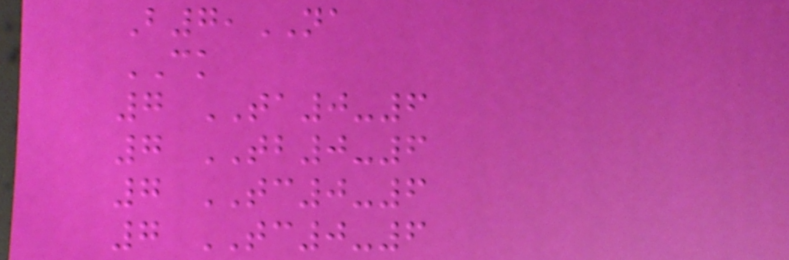B7,NA
CK
7 TA0-6
7 TB0-6
7 TC0-6
7 TC0-6
